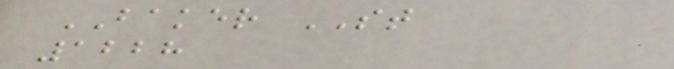BAKER ST
1228
